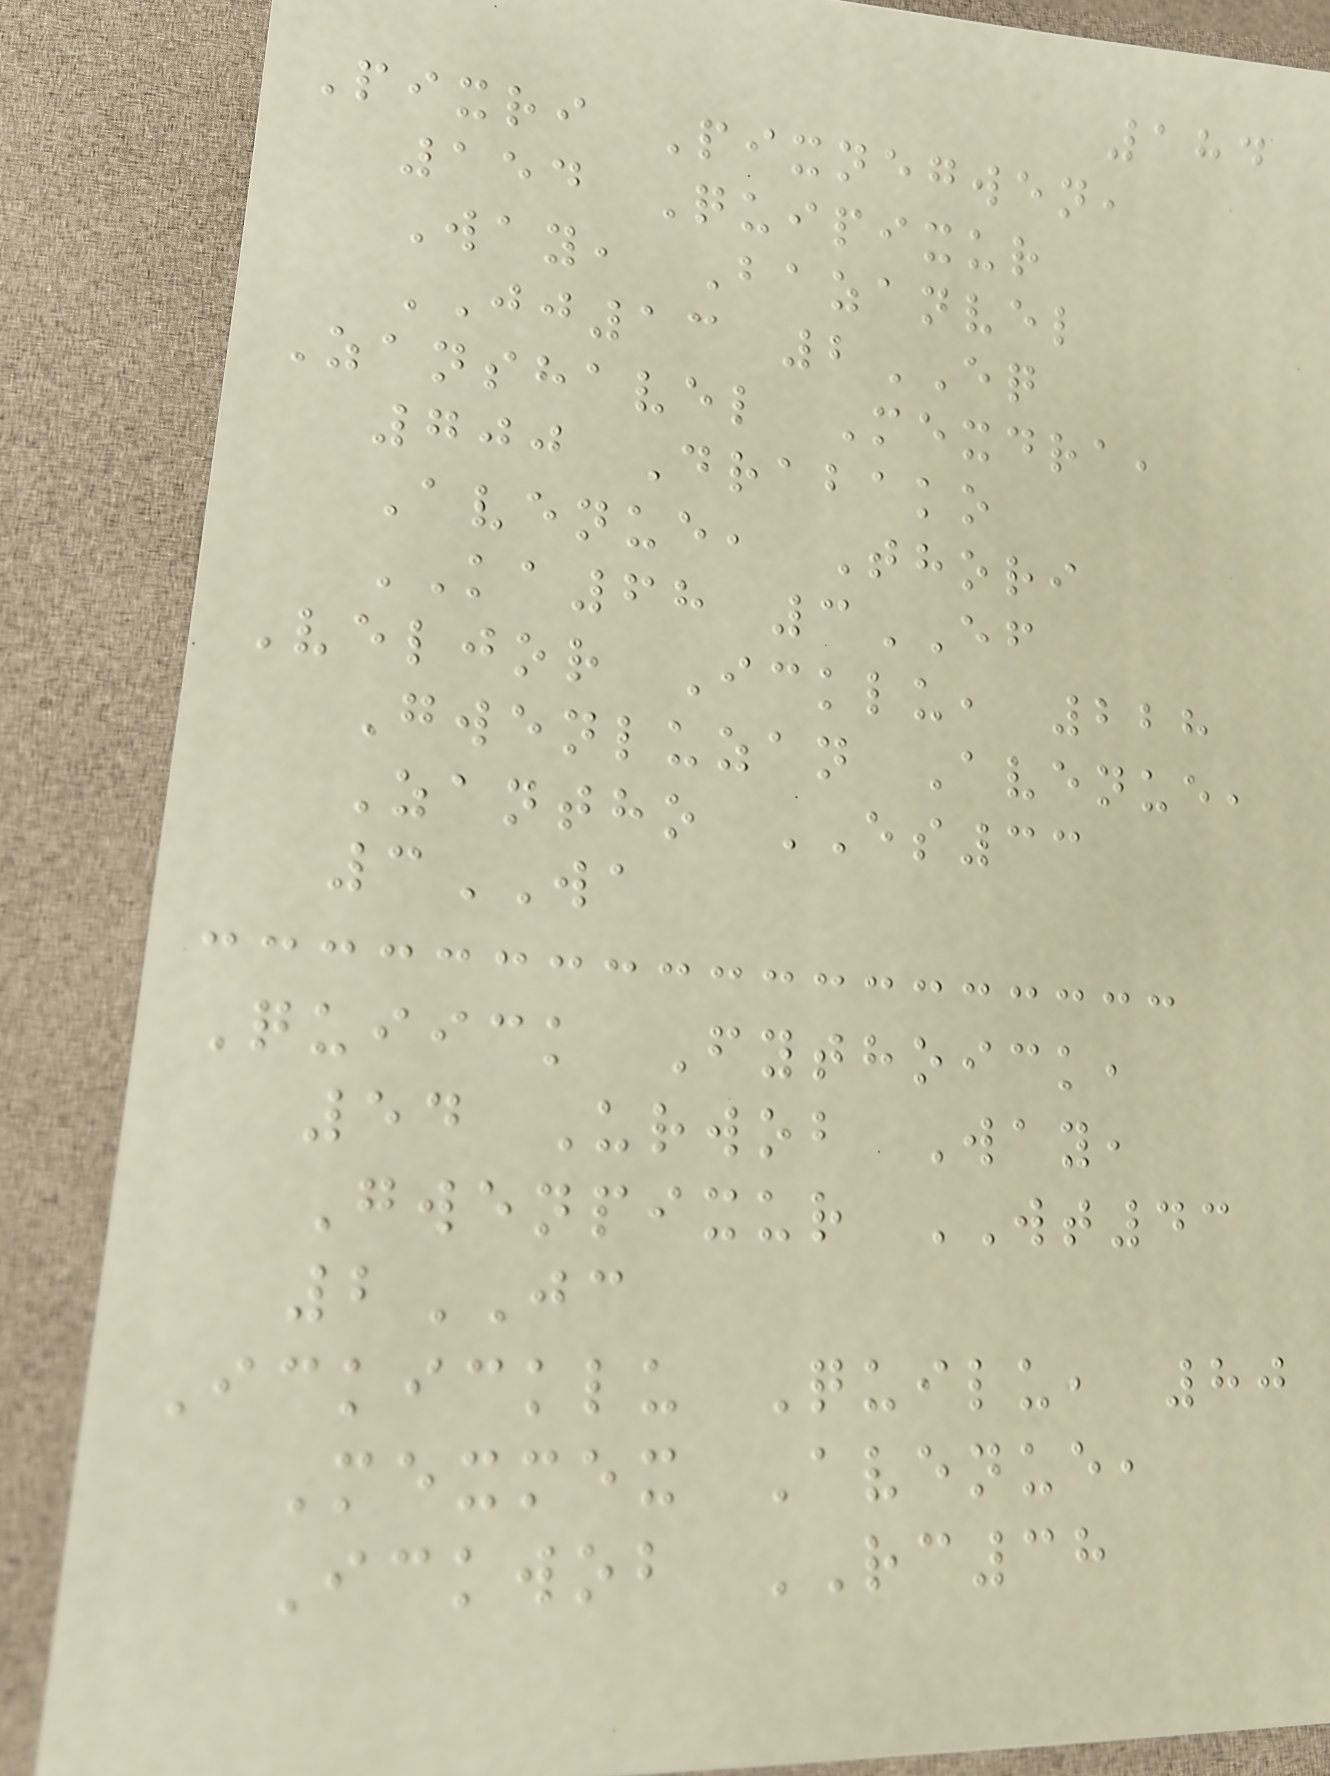184
Pixri Pixnegwen,
154 Quipixur
Way, Bazanvel
JJ13 2EQ
Zanshavel Mexdra,
700 Drabako
Avenue, Thori
KA68 3EF
Veljor Icklu, 228
Gwenluzan Avenue,
Zantho ES33
3WA
Quiick Fythoick,
54 Urwob Way,
Gwenpixur WT43
2JC
Ickicklu Quilu, 80
Mexmex Avenue,
Ickwob RC38
